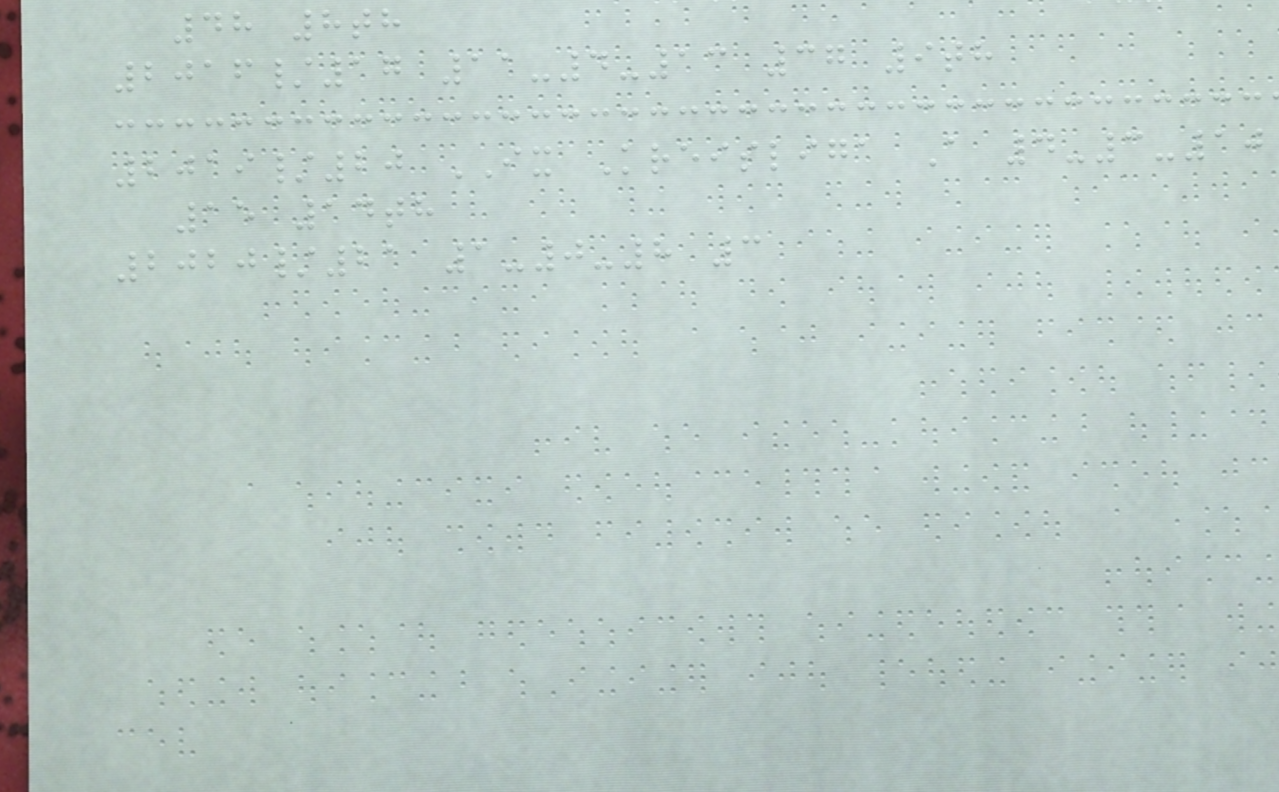48 8th
2016/17 11-4-13 37 9th
2019/20 IX Kreisliga A 4-3-10
15 14th
2020/21 1-0-8 3
